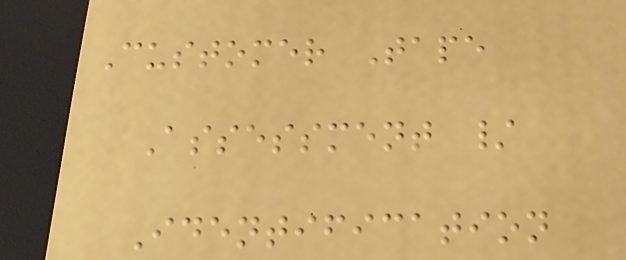Customer Tape
Assessment /
Identification
